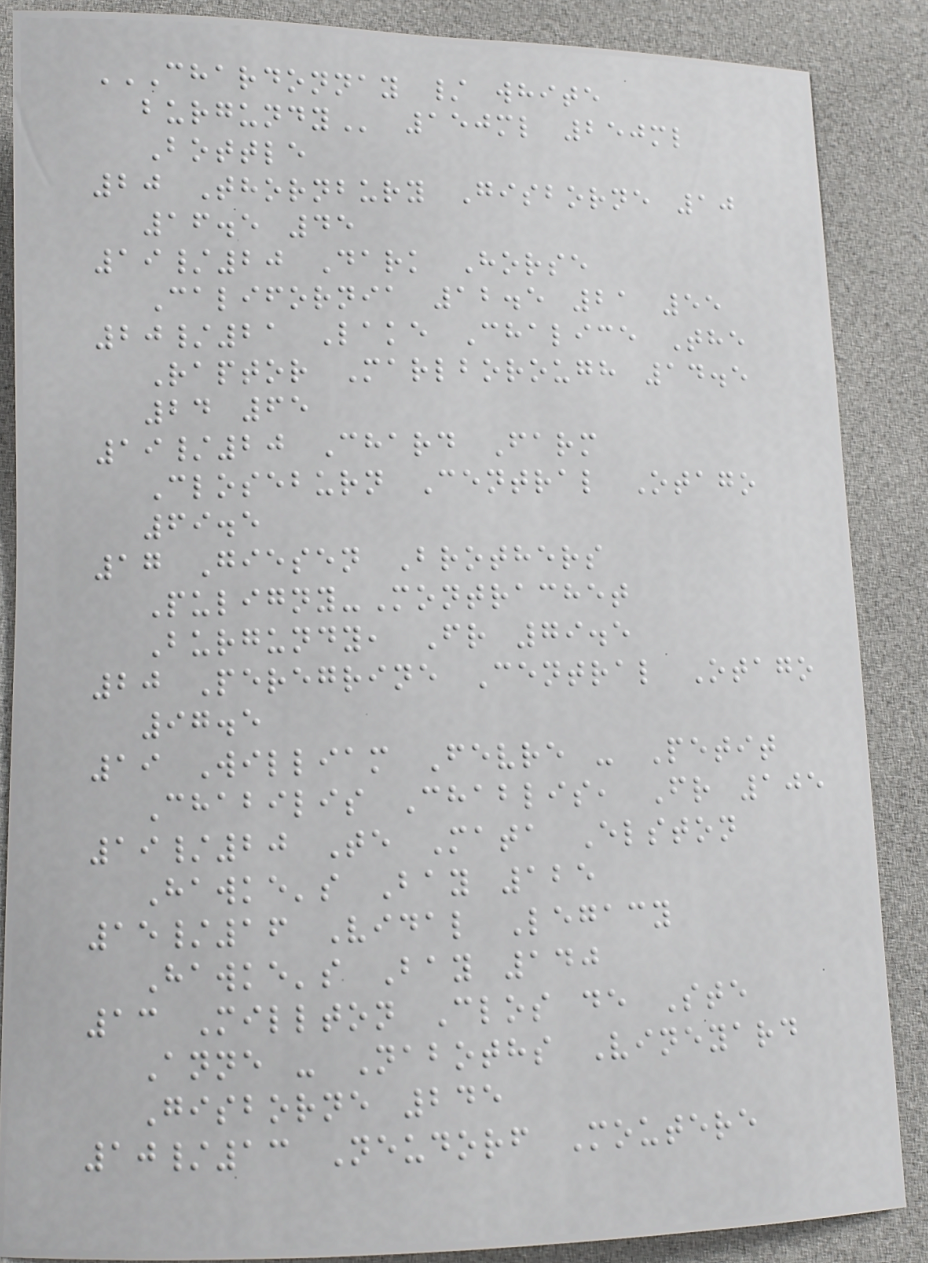CHARDONNAY / WHITE
BURGUNDY 150ml 250ml
Bottle
20 Thornbury Gisborne 10
16.5 45
19/20 Dark Horse
California 12.5 21 55
20/21 Lake Chalice The
Raptor Marlborough 14.5
24 65
19/20 Chard Farm
Closeburn Central Otago
69.5
17 Giesen Brothers
Puligny-Montrachet
Burgundy, Fr 79.5
20 Peregrine Central Otago
97.5
19 William Fevre - Petit
Chabilis Chablis, Fr 105
19/20 Te Mata Elston
Hawke's Bay 125
15/16 Vidal Legacy
Hawke's Bay 140
13 Millton Clos de Ste
Anne - Naboths Vineyard
Gisborne 245
10/13 Neudorf Moutere
